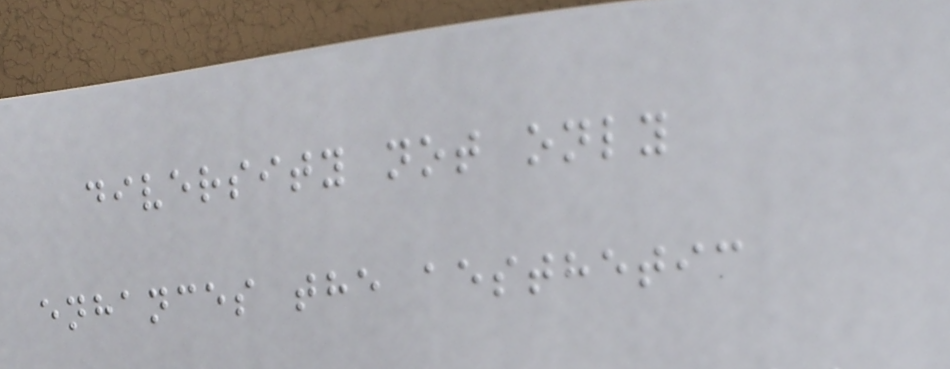diversity not only
enhances the aesthetic
